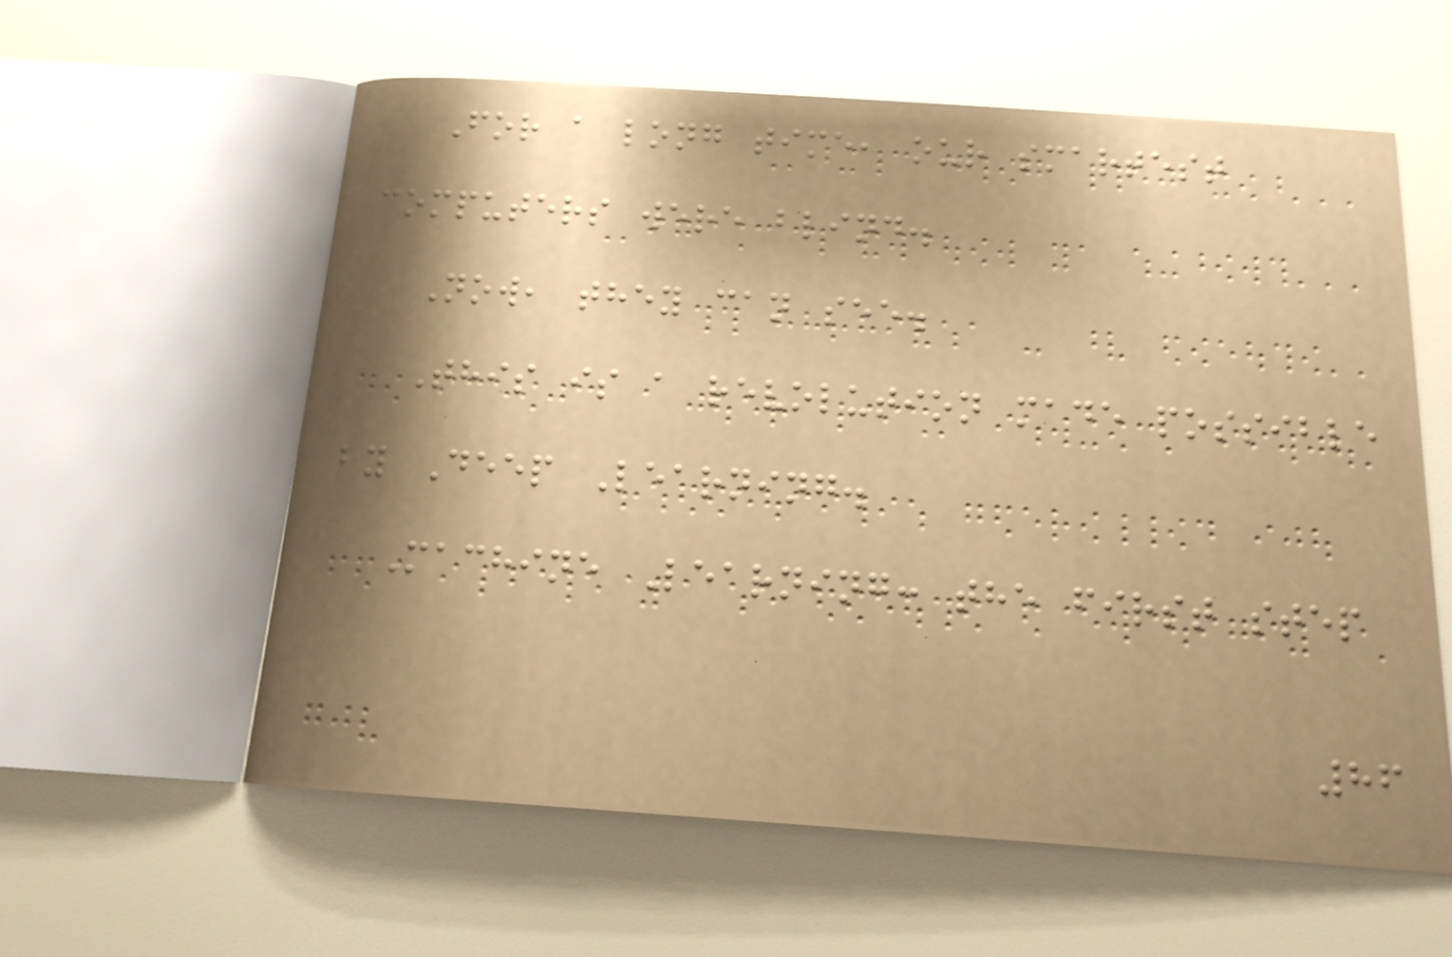For a long time, our smartest
computers were blind.
Now, they can see.
This is a revolution made possible
by Deep Learning.
Machine Learning: the first step
86
